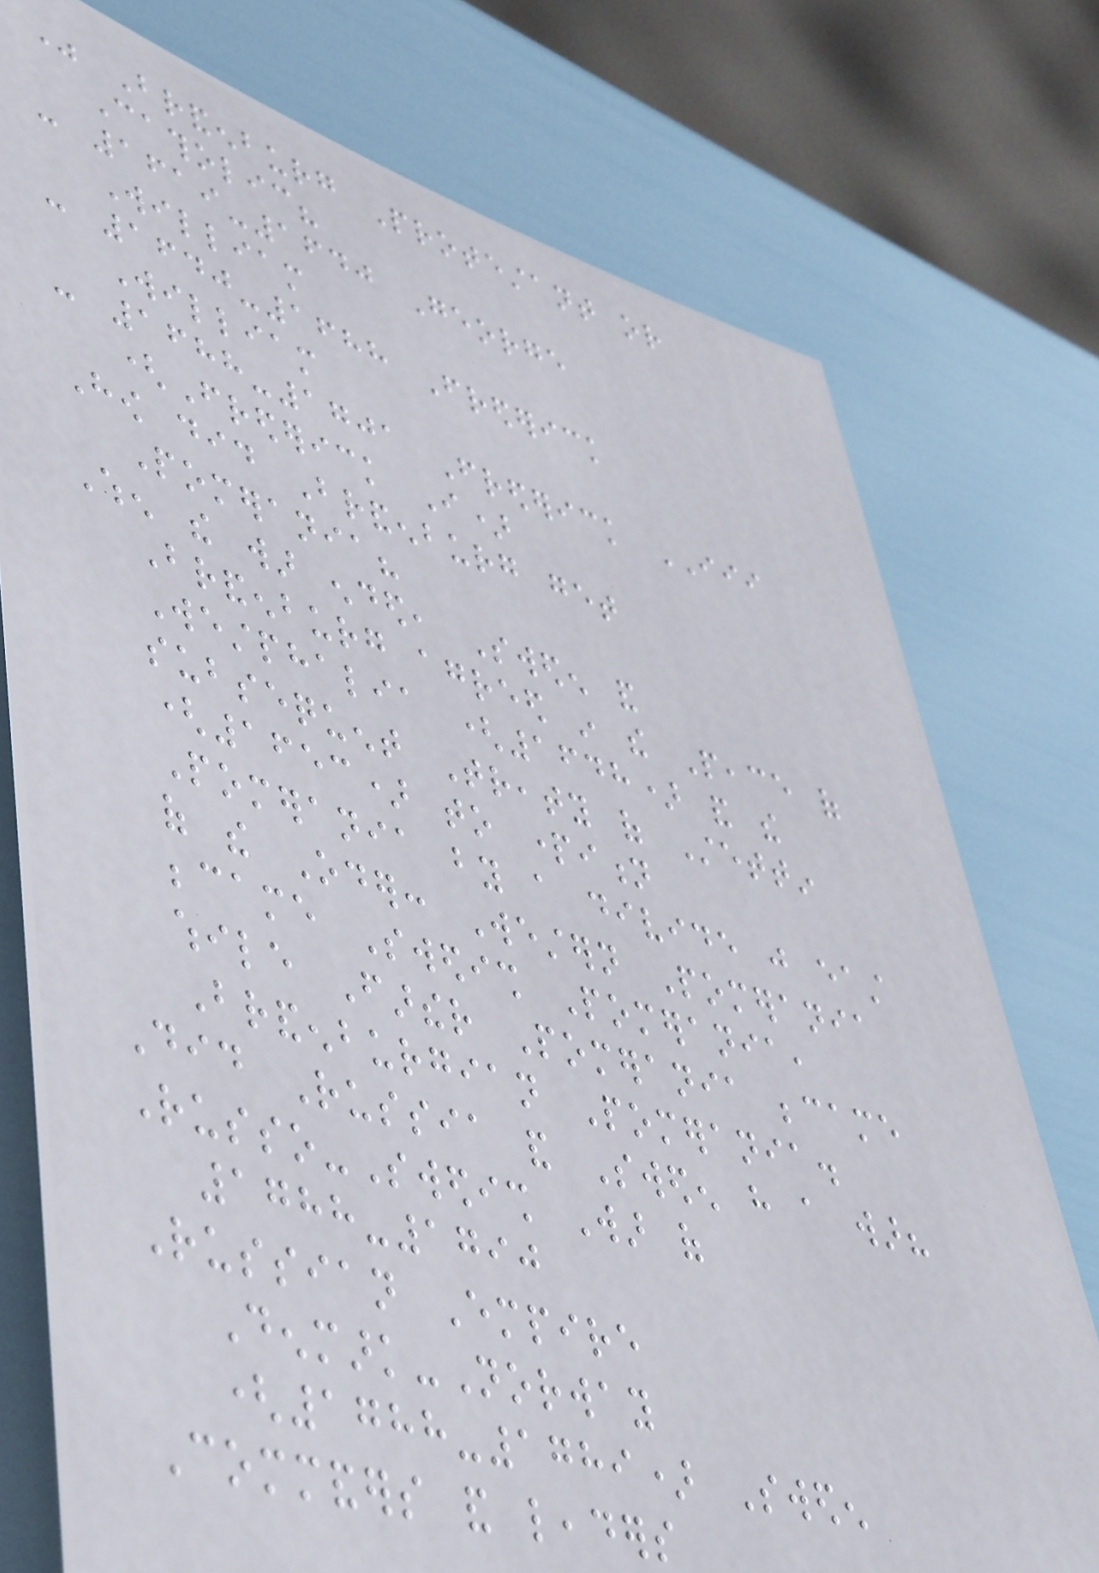Was Brandenburg Protestant or
Catholic?
- 1619-1640 George
William
- 1640-1688 Frederick
William
- 1688-1701 Frederick III
(Frederick I)
How did Brandenburg get
Pomerania?
When the war ended, Sweden and
Brandenburg agreed in the Peace of
Westphalia (1648) and the
subsequent Treaty of Stettin
(1653) to partition
Pomerania by a divide just east
of the Oder: Western Pomerania
became Swedish Pomerania,
while Farther Pomerania became
Brandenburgian Pomerania.
Did Russia and Sweden have a war?
Russo-Swedish War of
1788-1790
Russian Empire
Denmark-Norway
(1788-1789) Sweden
Commanders and leaders
